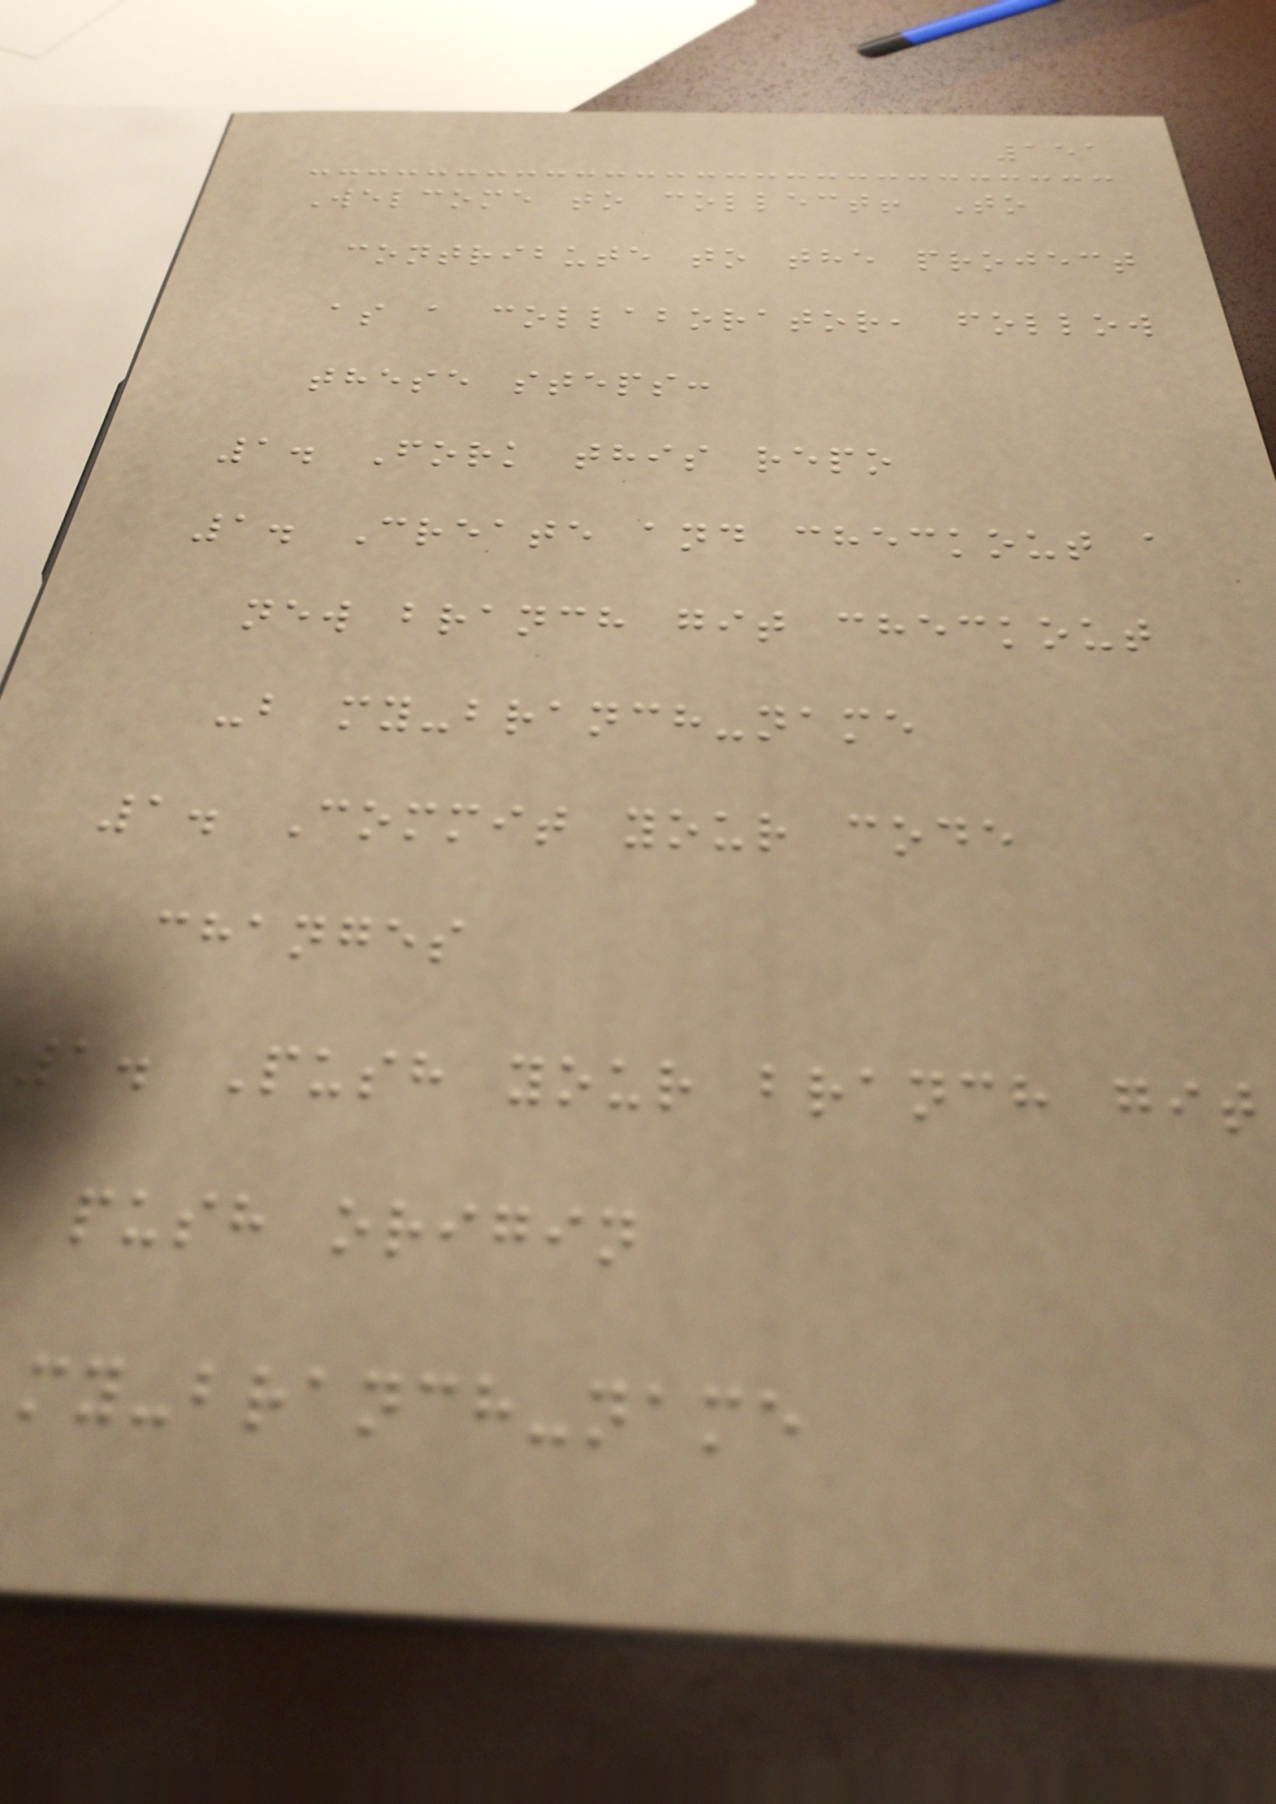151
Welcome to collect! To
contribute to the project
as a collaborator, follow
these steps:
1. Fork this repo
1. Create and checkout a
new branch git checkout
-b my-branch-name
1. Commit your code
changes
1. Push your branch git
push origin
my-branch-name
